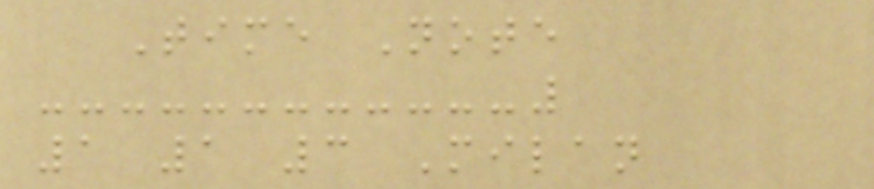Time Note
1 1 3 Milan
